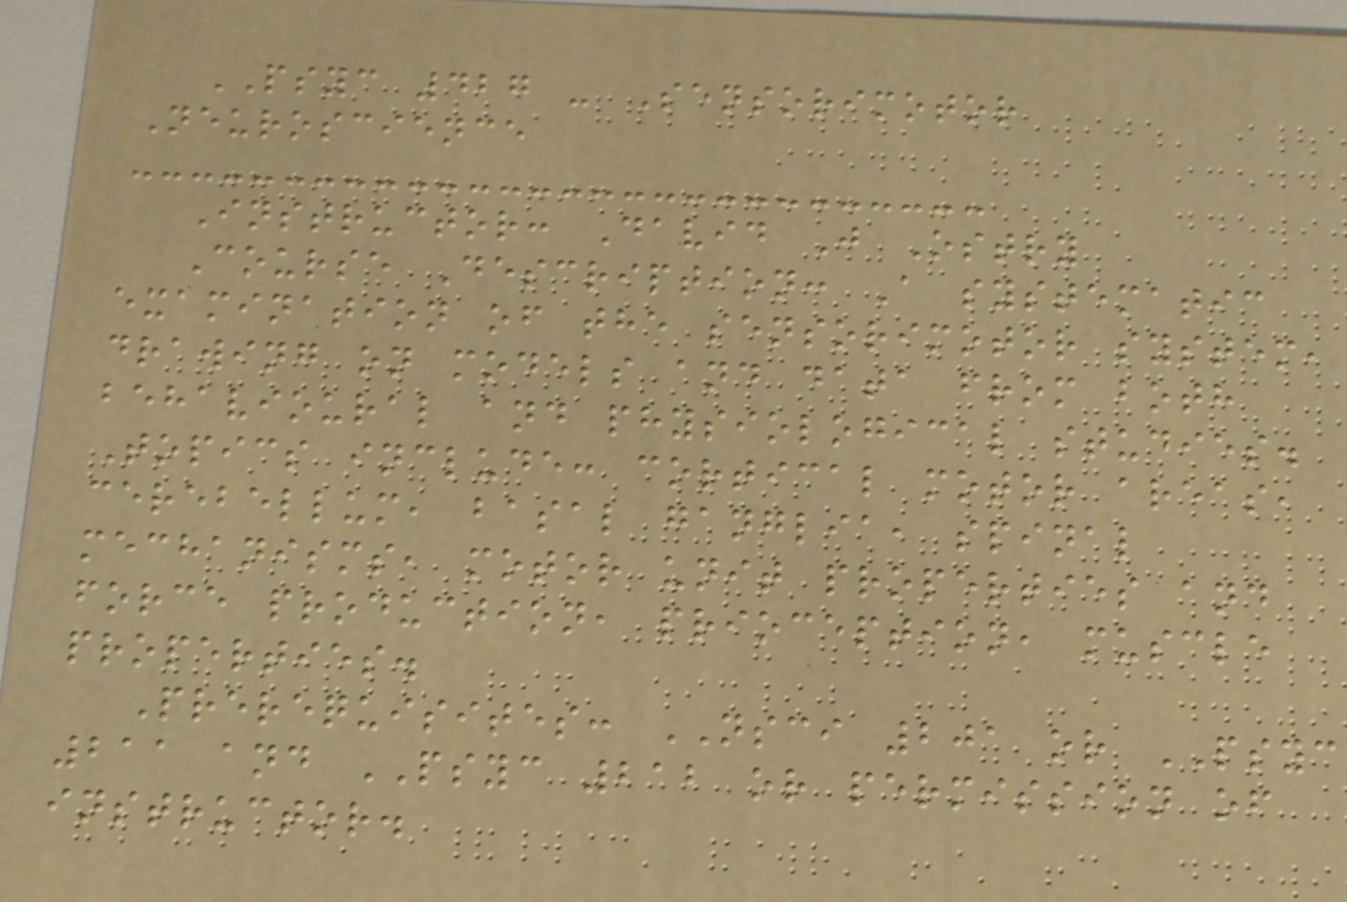PSYC 427 - Sensorimotor
Neuroscience
Instructor: David J Ostry
Course Description: A systematic
examination of the sensorimotor system,
drawing on models and data from both
behavioural and physiological studies.
Topics include: cortical motor areas,
cerebellum, basal ganglia, spinal
mechanisms, motor unit properties and
force production, prioception, muscle
properties.
Prerequisites: NSCI 201 or PSYC
211 and PSYC 212 or permission of
instructor.
